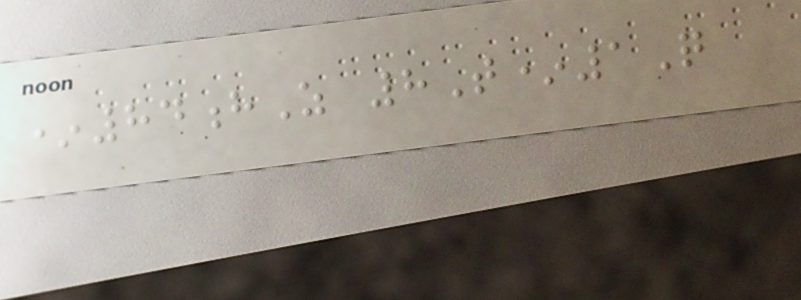*84hZ 8T*1Q
